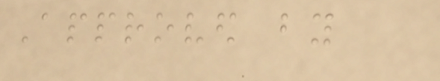Approved by
